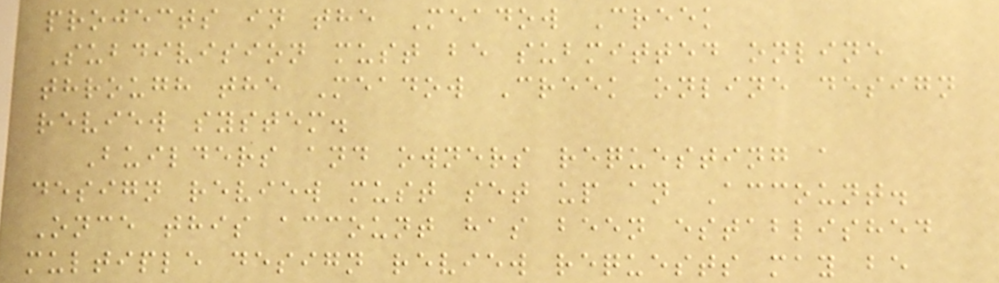projects in the Meadow Creek
Subdivision must be submitted online
through the Meadow Creek online design
review system.
Builders and owners requesting a
design review must set up an Account.
Once this account has been established
multiple design review requests may be
